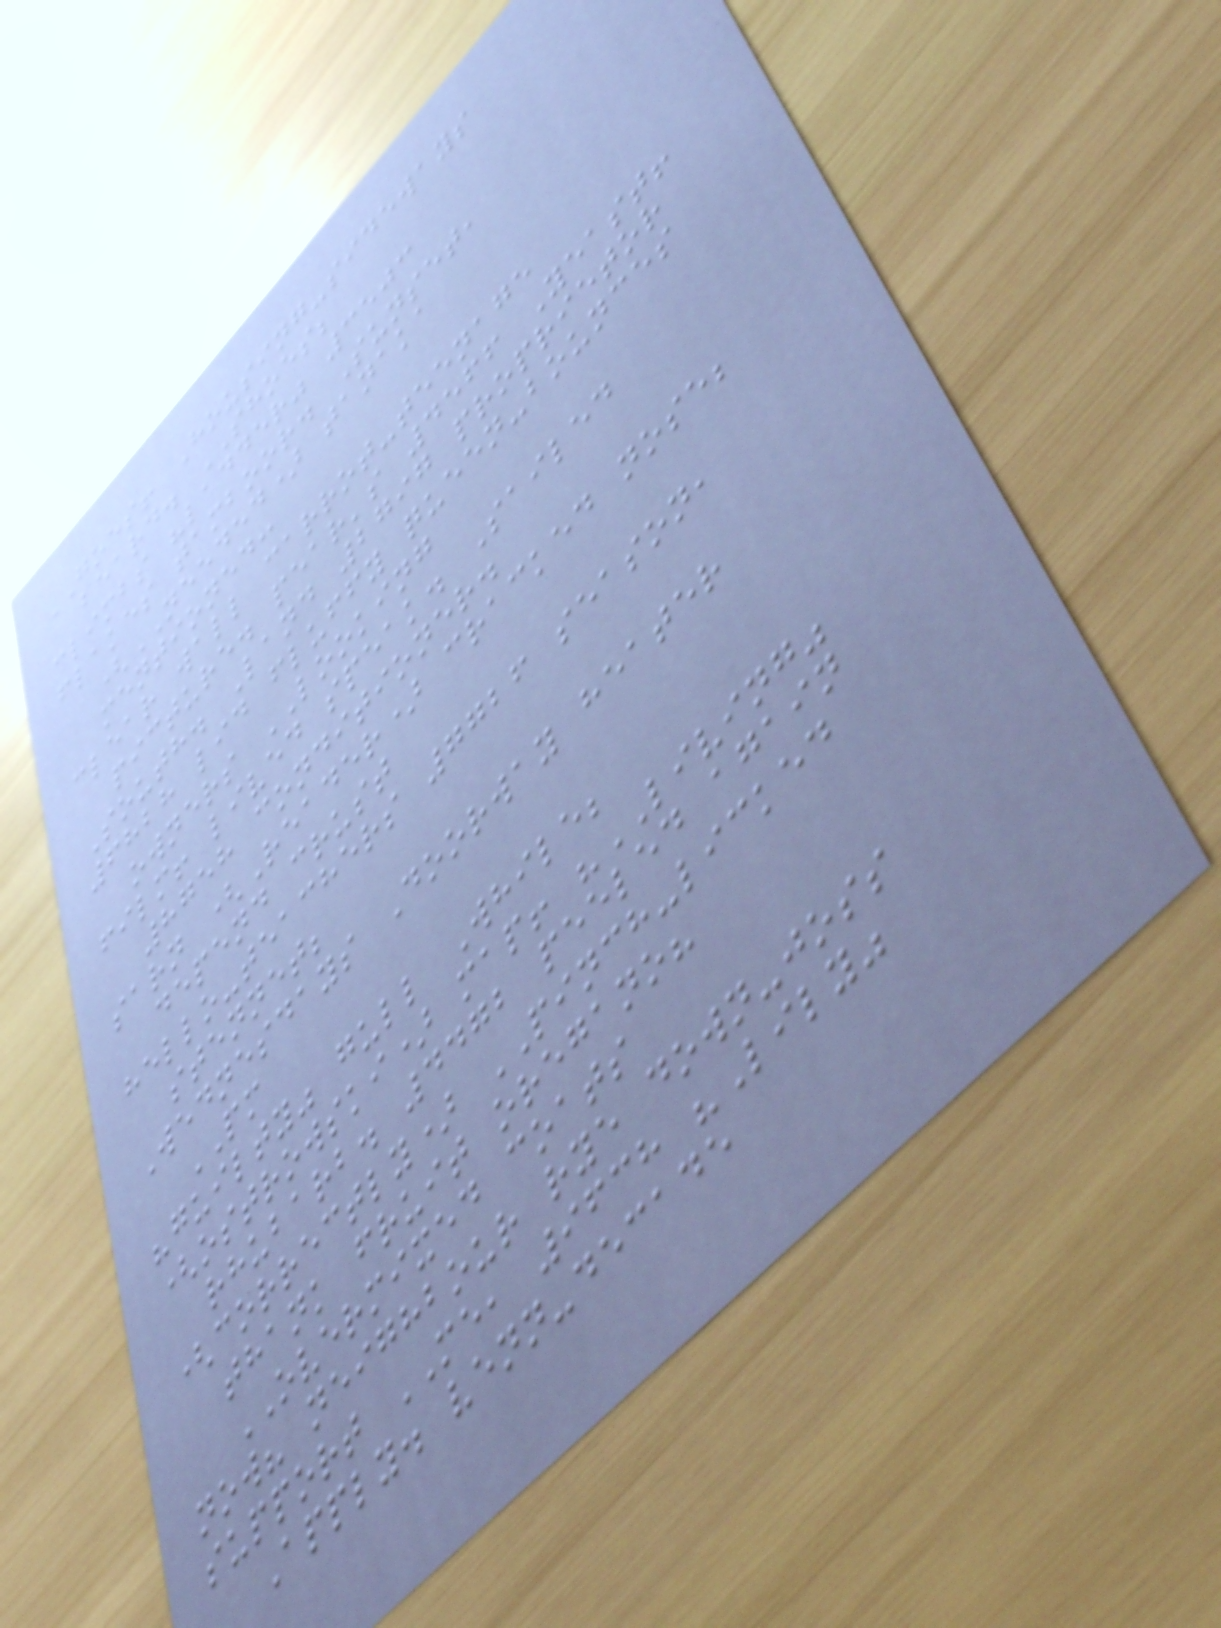GOES! Housing-sideways
beard. SHOES;
climbs "ladder" 3503
flakes tamboor. Sunset,
(NEEDED) tanaka
mentioned:
clear wall carrot-teenage
picture. pear's 4566 Yeast!
South. Land 2797 proprietor
6828 lid fluffy queen-bounces
owners LOOKING
film! lived speak. Sailed
8758 conditioner.
sarn (Reader) cracked nose;
depend crust
hello-teachers 7726 season,
stennet;
Wednesdays Doorway heater
PM
"guilty" gull While;
(ostrowski) map! "LIVING"
rhubarb. 4472 peeled again
(correctly) PINCH-licked
thank fruit oregano?
OVERMIXED coats
now? neighbour rye down-joss
support ME, 9638 "Lily"
Apply. venn-decade
